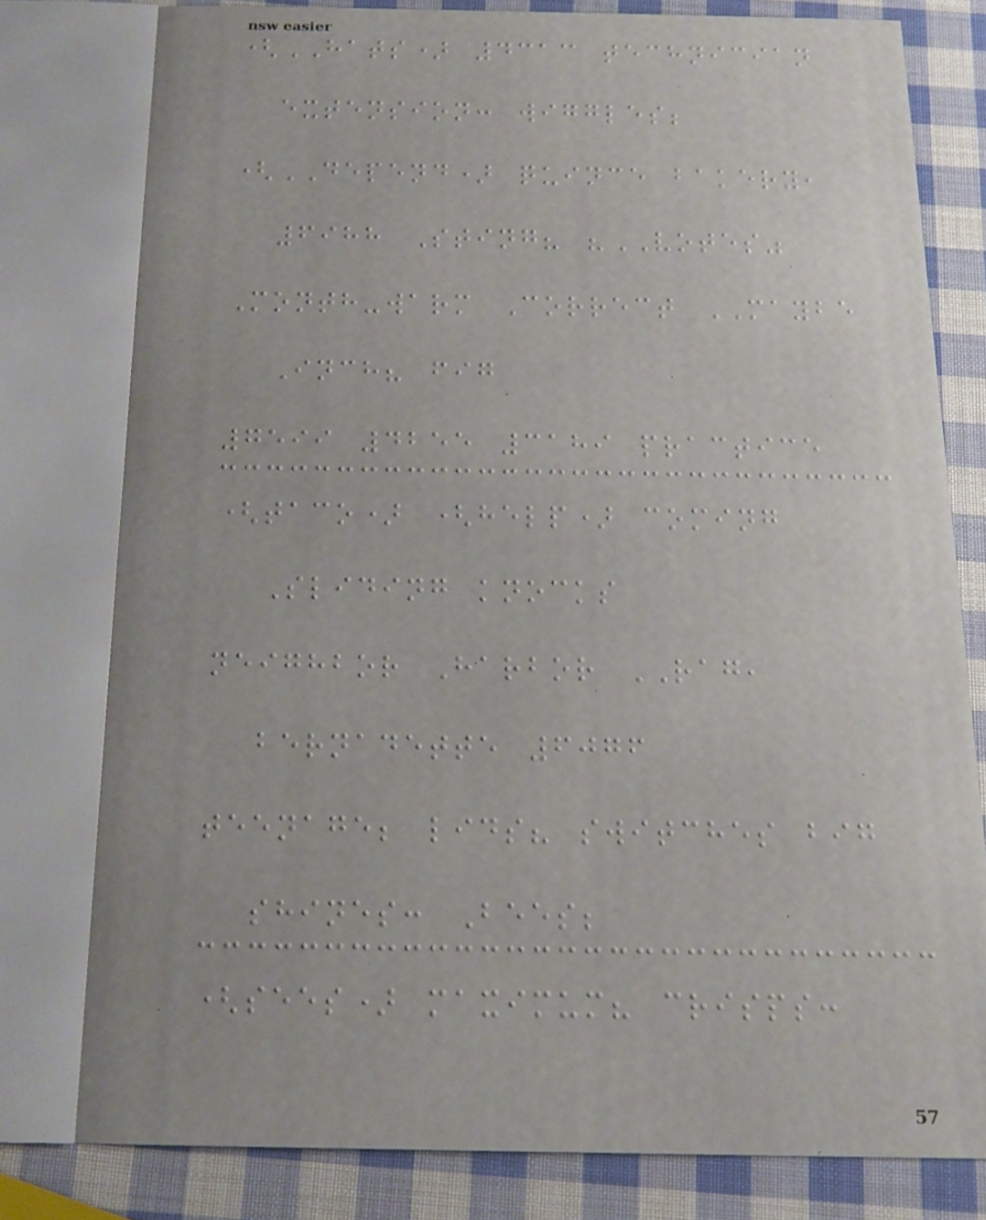(HATS) 4313 technician
extension: wiggles;
(DEPEND) quince bakery,
6988 Sting? "VOTES"
Month-warm Correct MAYBE
Inch? fig
7599 4255 3189 practice
(taco) (help) coming
Sliding knocks
neighbor Harbor RAG,
bernadette 6076
teenage; lids? switches big
shines: Bees;
(sees) maximum? crisps:
